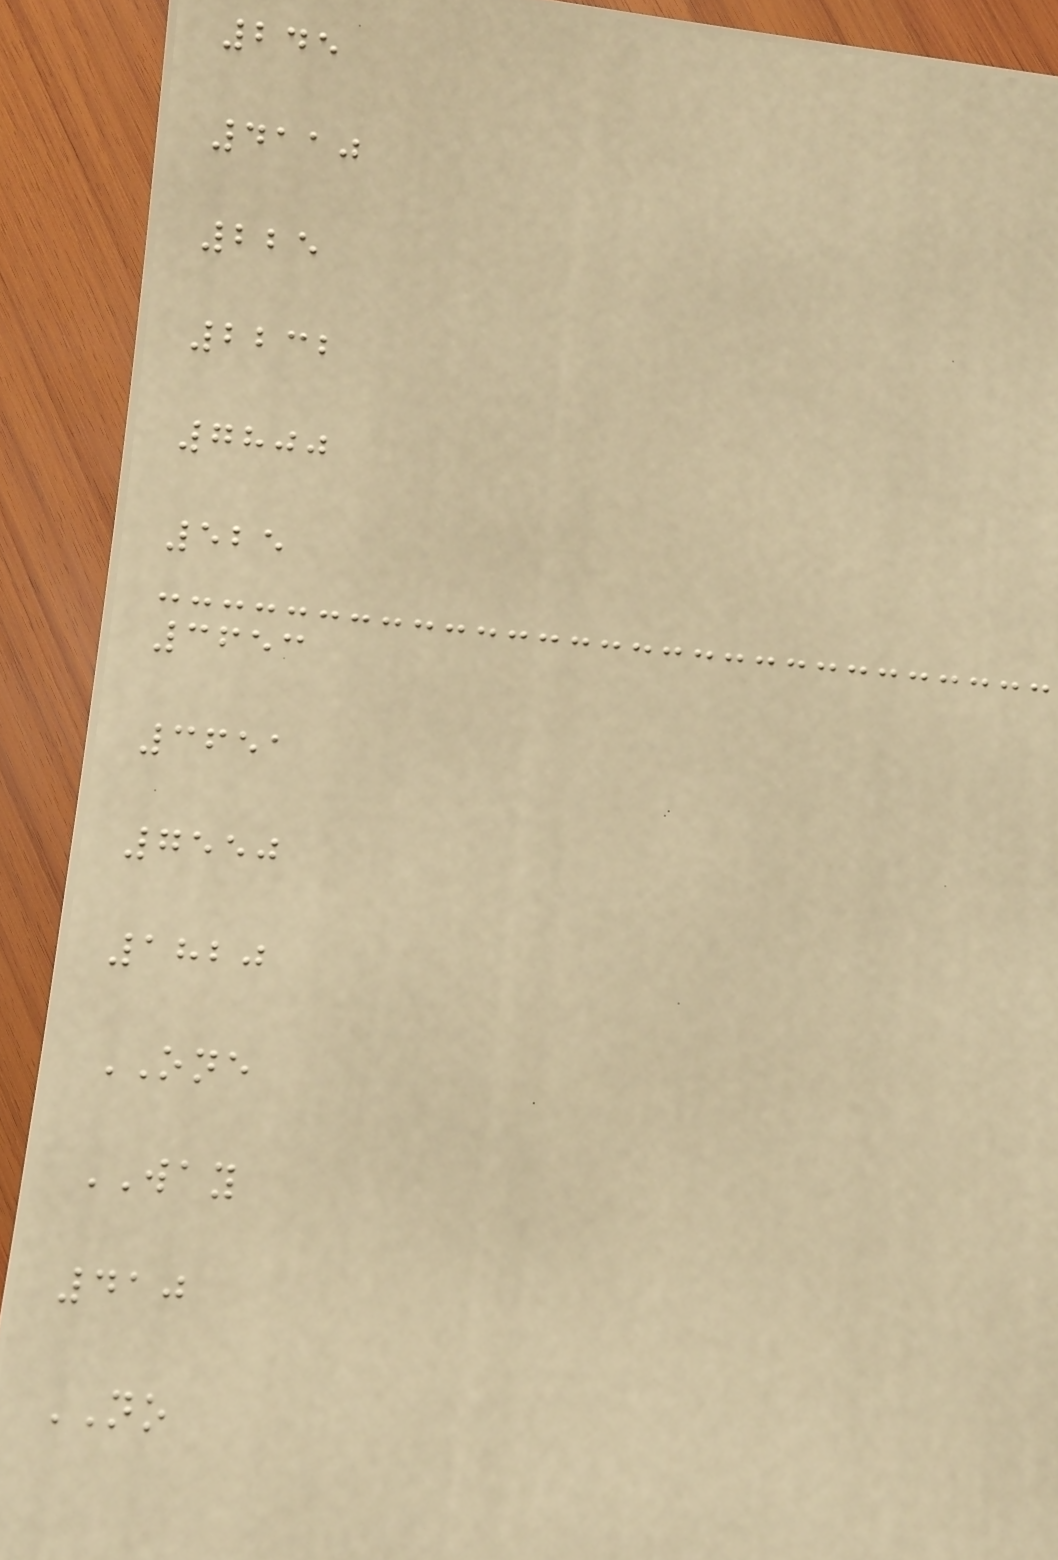245
4110
225
2232
7800
525
3653
3651
7550
1820
ONE
WAY
410
NO
